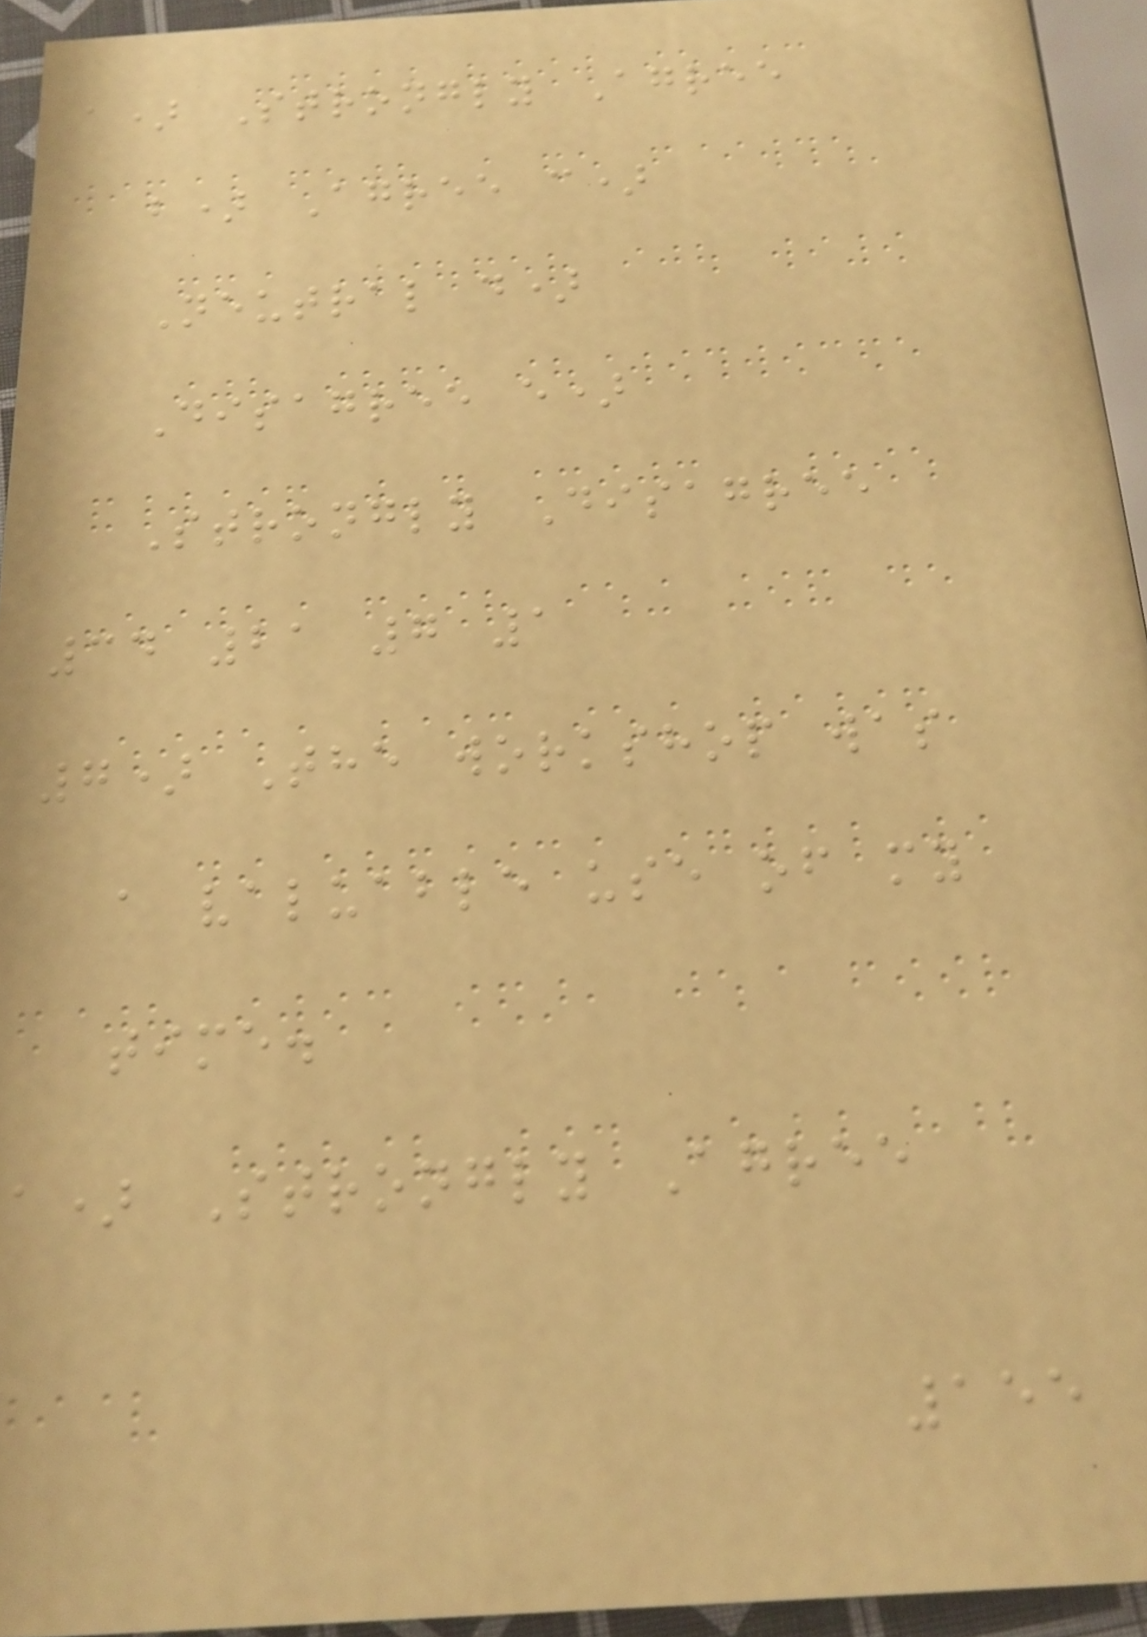a) Strongly Agree
b) Agree c)
Neutral d)
Disagree e)
Strongly Disagree
34 21 7 1
7) The workshop was
a valuable use of my
time.
a) Strongly Agree
155
